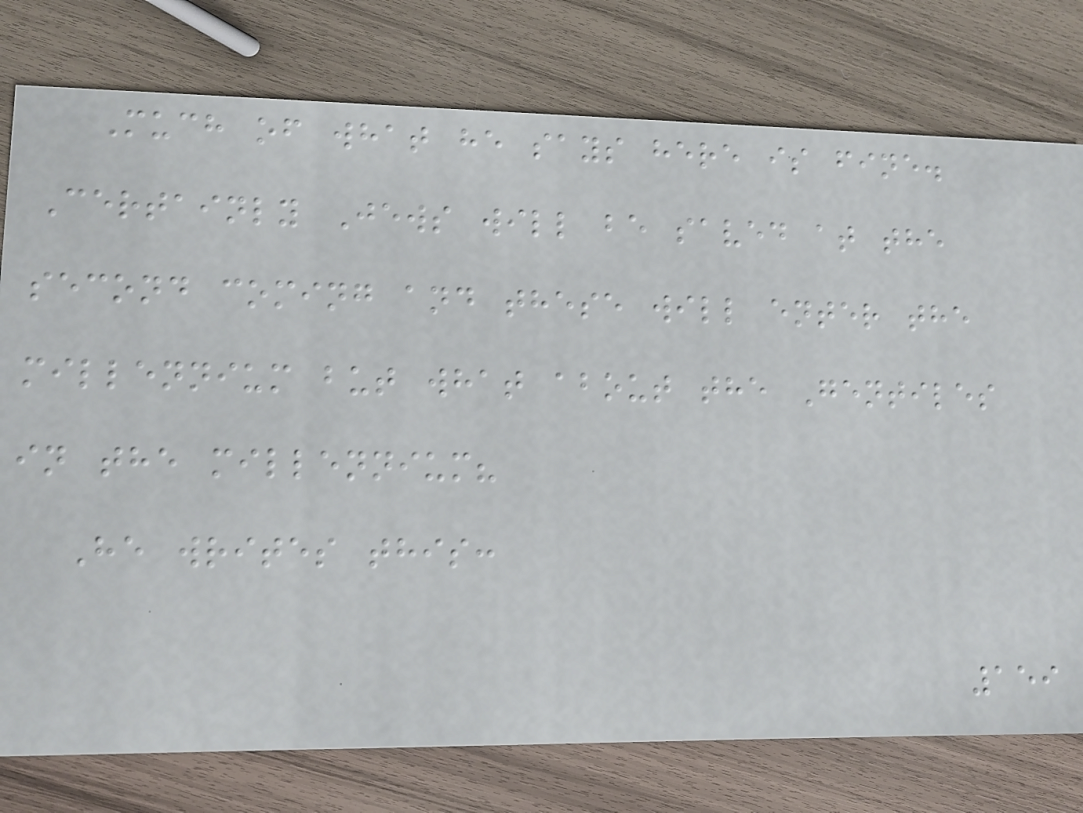Much of what he says here is fine.
Certainly Jews will be saved at the
second coming and these will enter the
millennium but what about the Gentiles
in the millennium?
He writes this:
159
